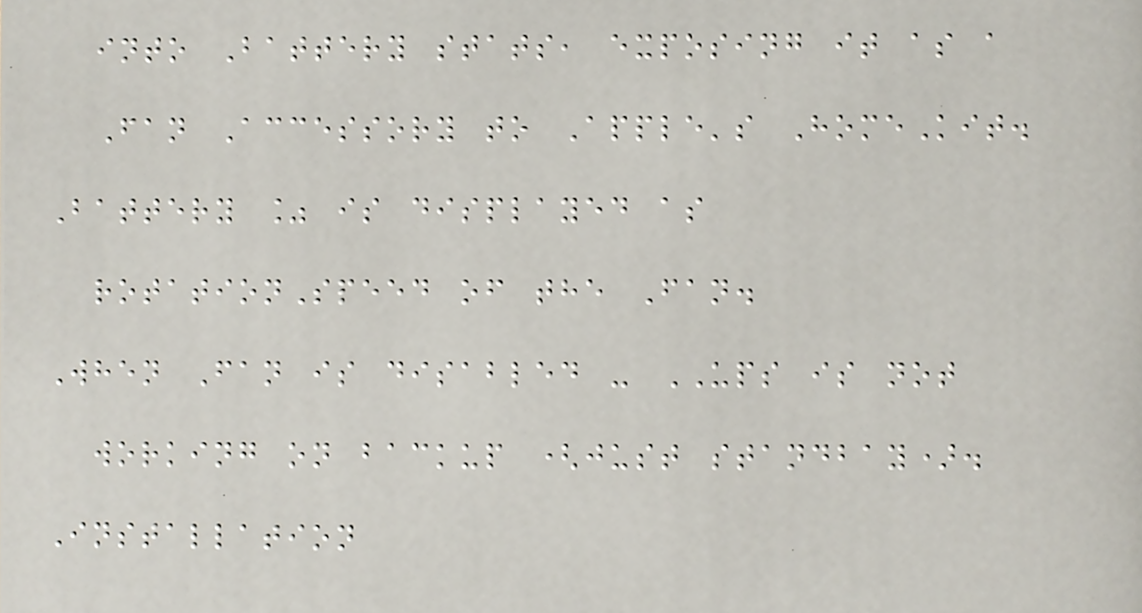into Battery stats, exposing it as a
Fan Accessory to Apple's HomeKit.
Battery % is displayed as
rotationSpeed of the Fan.
When Fan is disabled - UPS is not
working on backup (just standbay).
Installation
